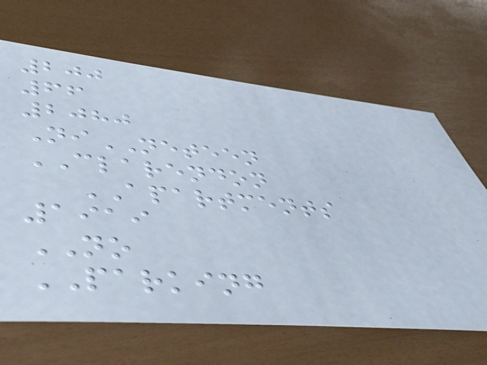200
66
2080
NiNETEEN
CLARENDON
APARTMENTS
1919
NO
PARKING
